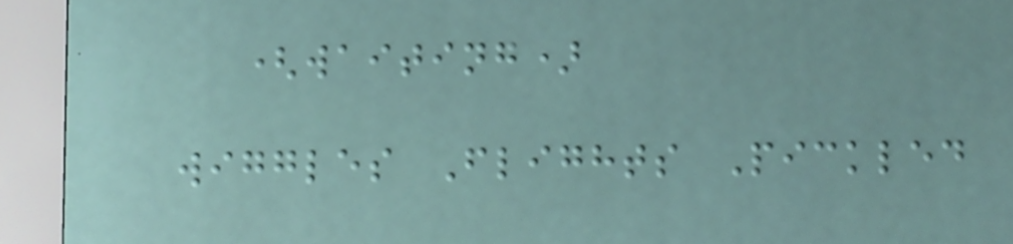(waiting)
wiggles Flights Pickled
